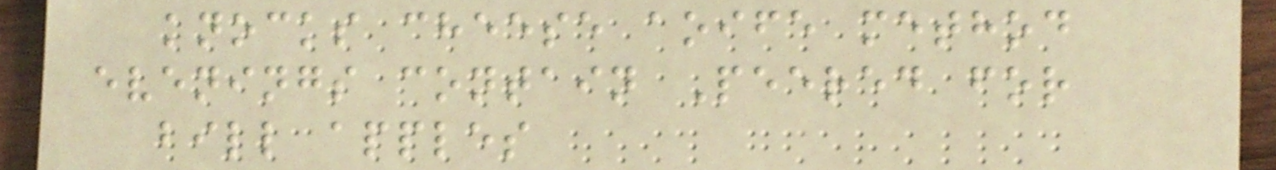knocks cheese aoife method
evenings contain Peered for
bill apples
